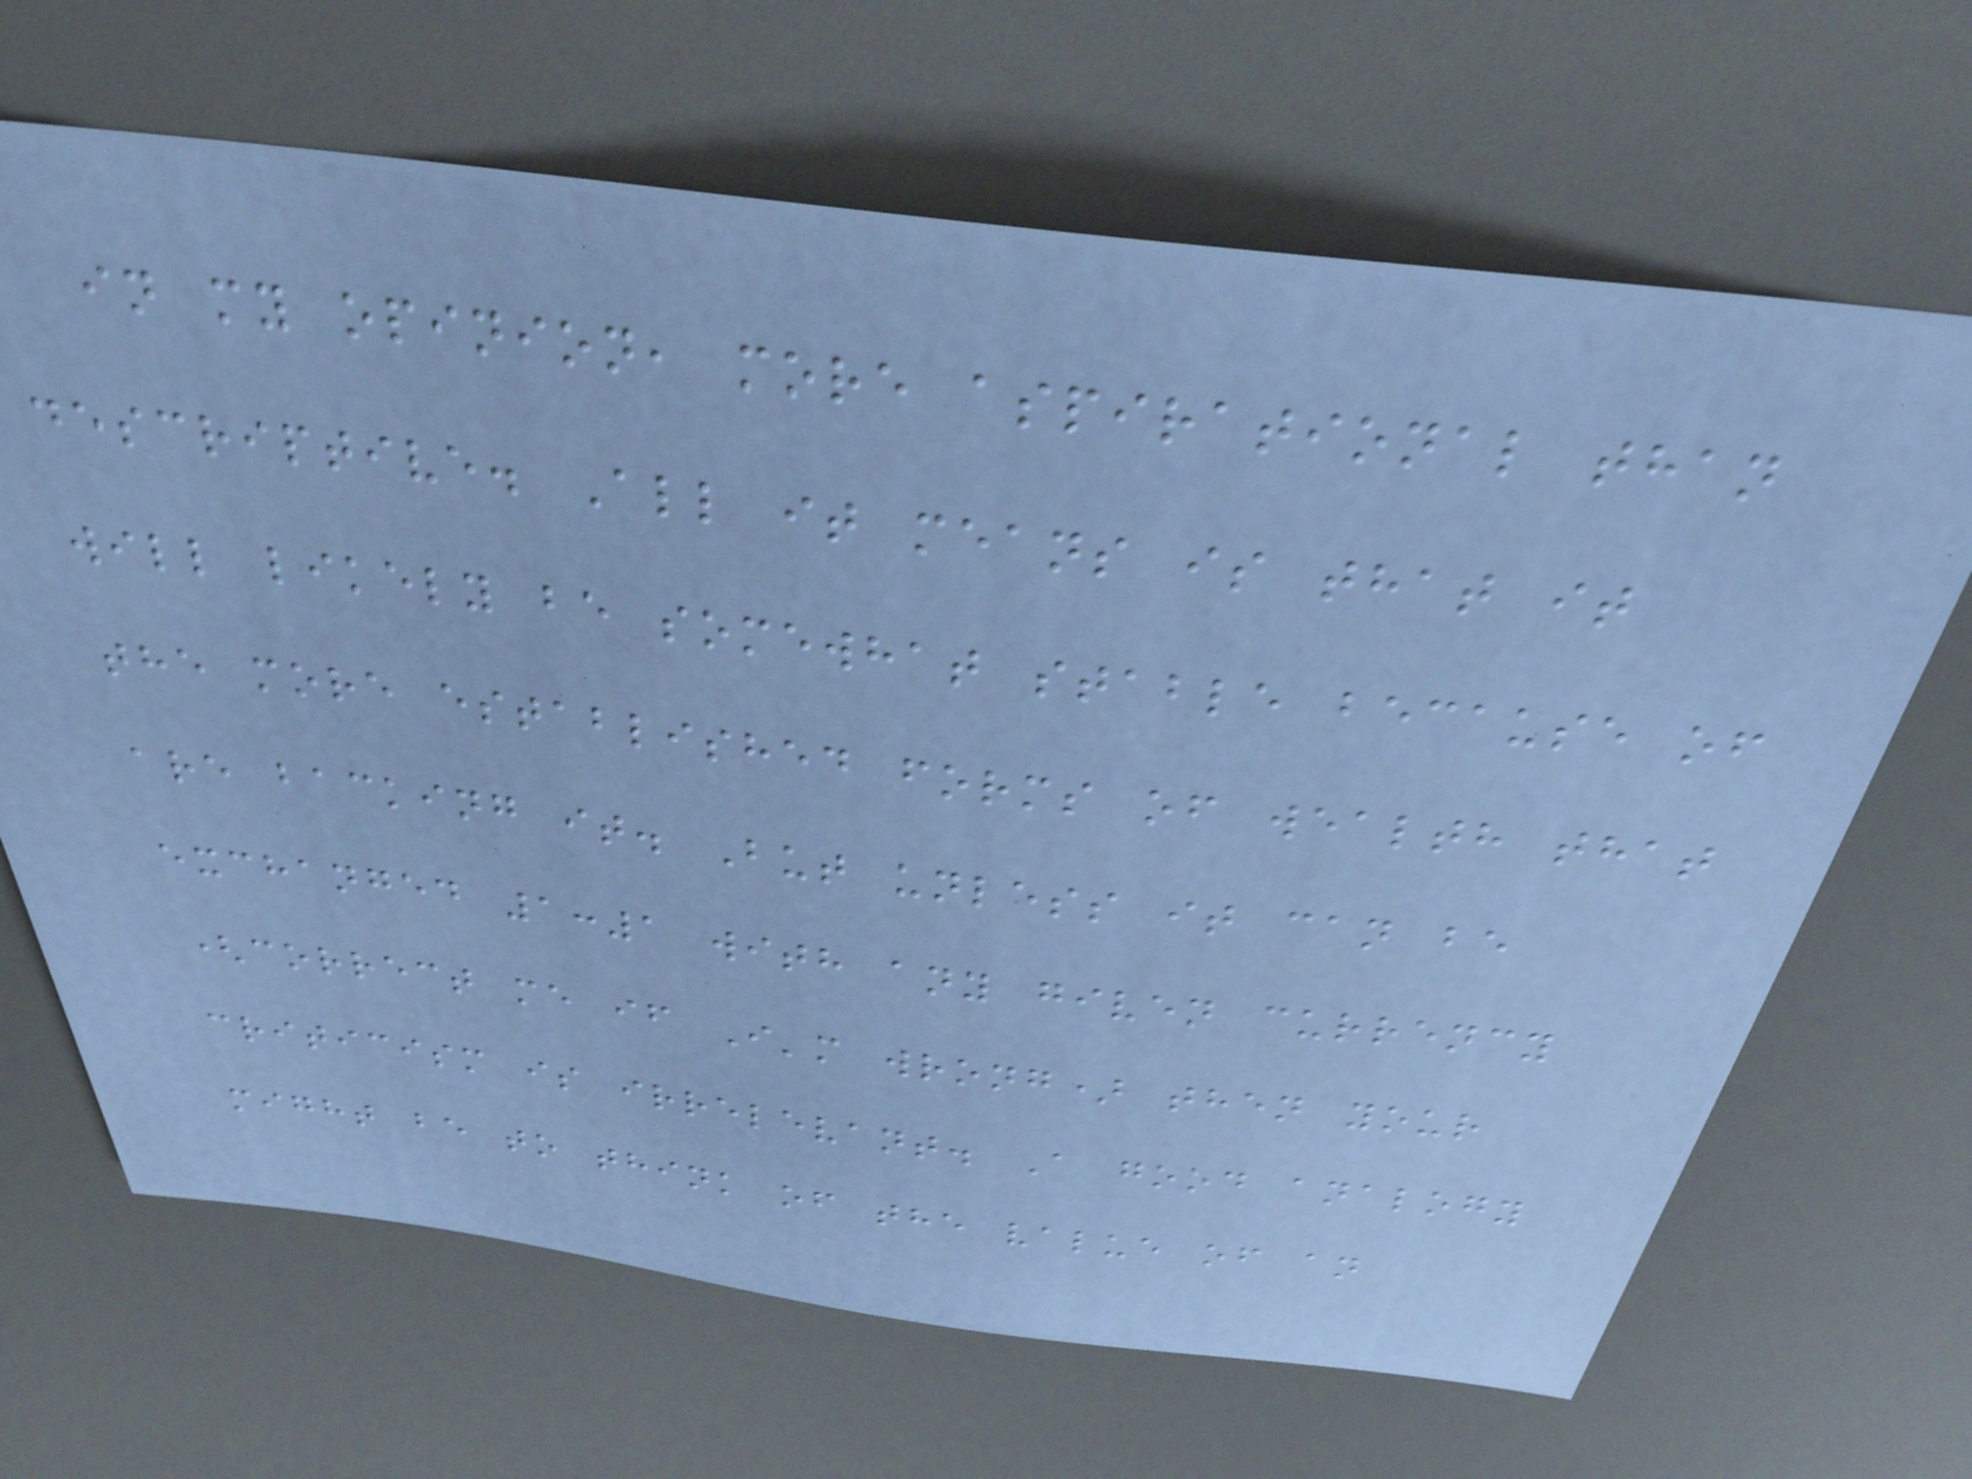in my opinion, more aspirational than
descriptive. All it means is that it
will likely be somewhat stable because of
the more established forms of wealth that
are backing it. But unless it can be
exchanged 1:1 with any given currency
(correct me if I'm wrong) then your
criticism is irrelevant. A good analogy
might be to think of the value of an
